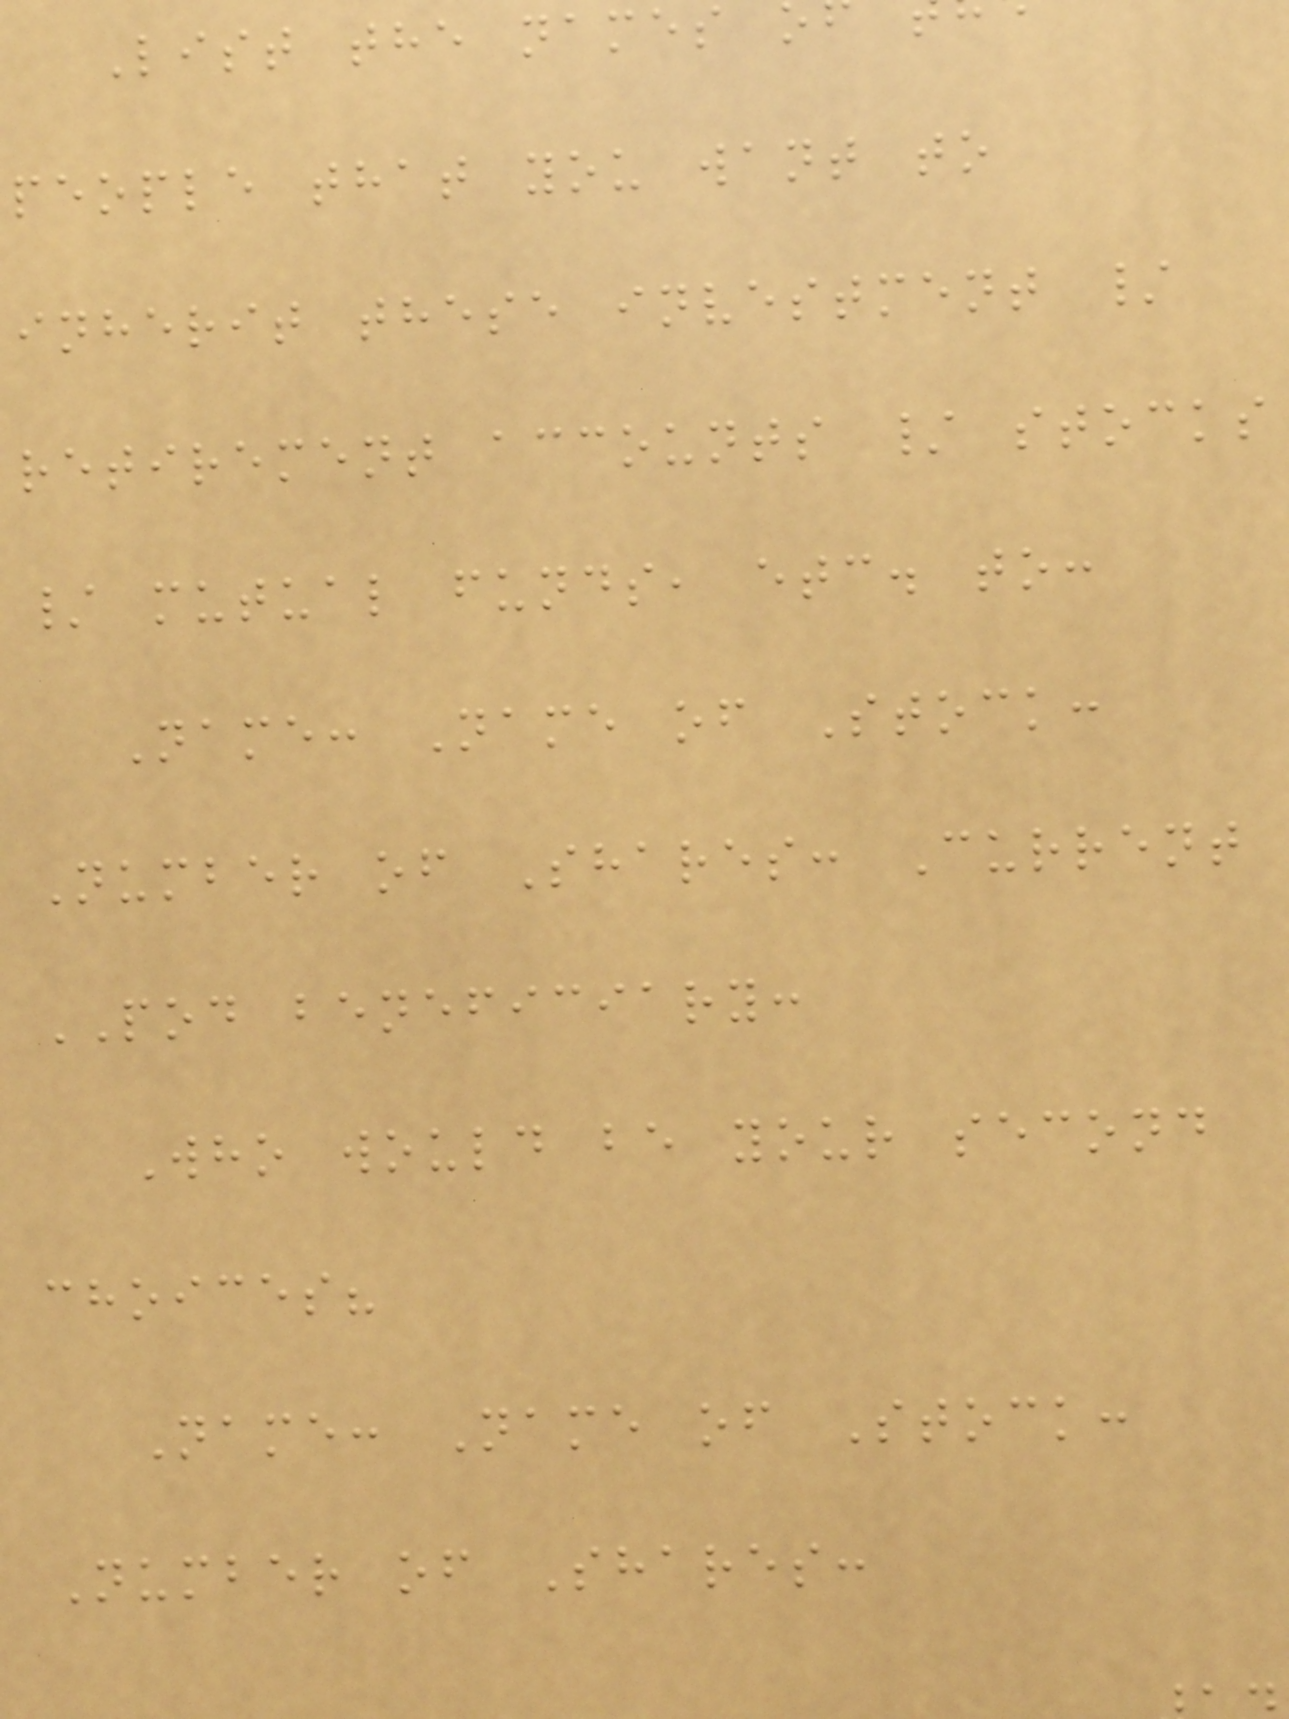List the names
people that you want to
inherit these investment /
retirement accounts / stocks
/ mutual funds, etc. to:
Name: Name of Stock:
Number of Shares: Current
POD beneficiary:
Who would be your second
choices?
Name: Name of Stock:
Number of Shares:
